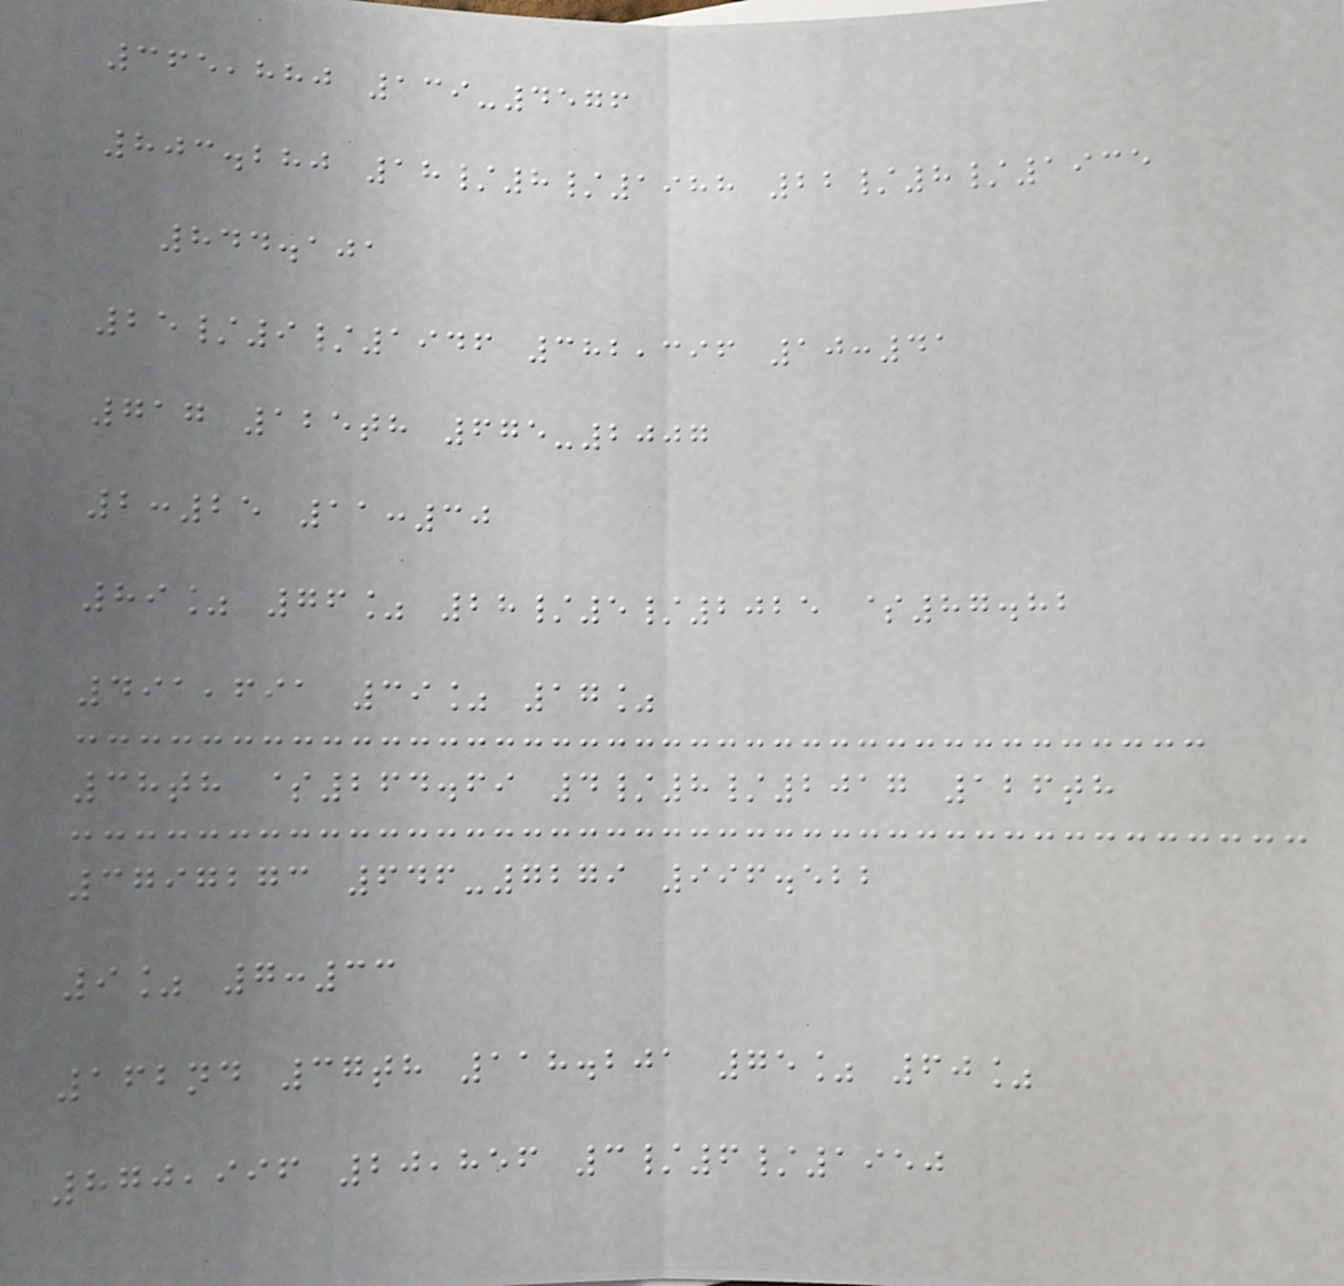365,880 139-4576
803.280 18/8/1988 22/8/1935
844.101
25/9/1946 382,396 10:41
717 125th 675-2007
2:25 11:30
89% 76% 28/5/2025 $87.82
491,691 39% 17%
38th $264.69 4/8/2017 126th
3797273 646-7279 996.522
9% 7:33
162nd 37th 118.201 75% 60%
870,996 20,856 3/6/1950
